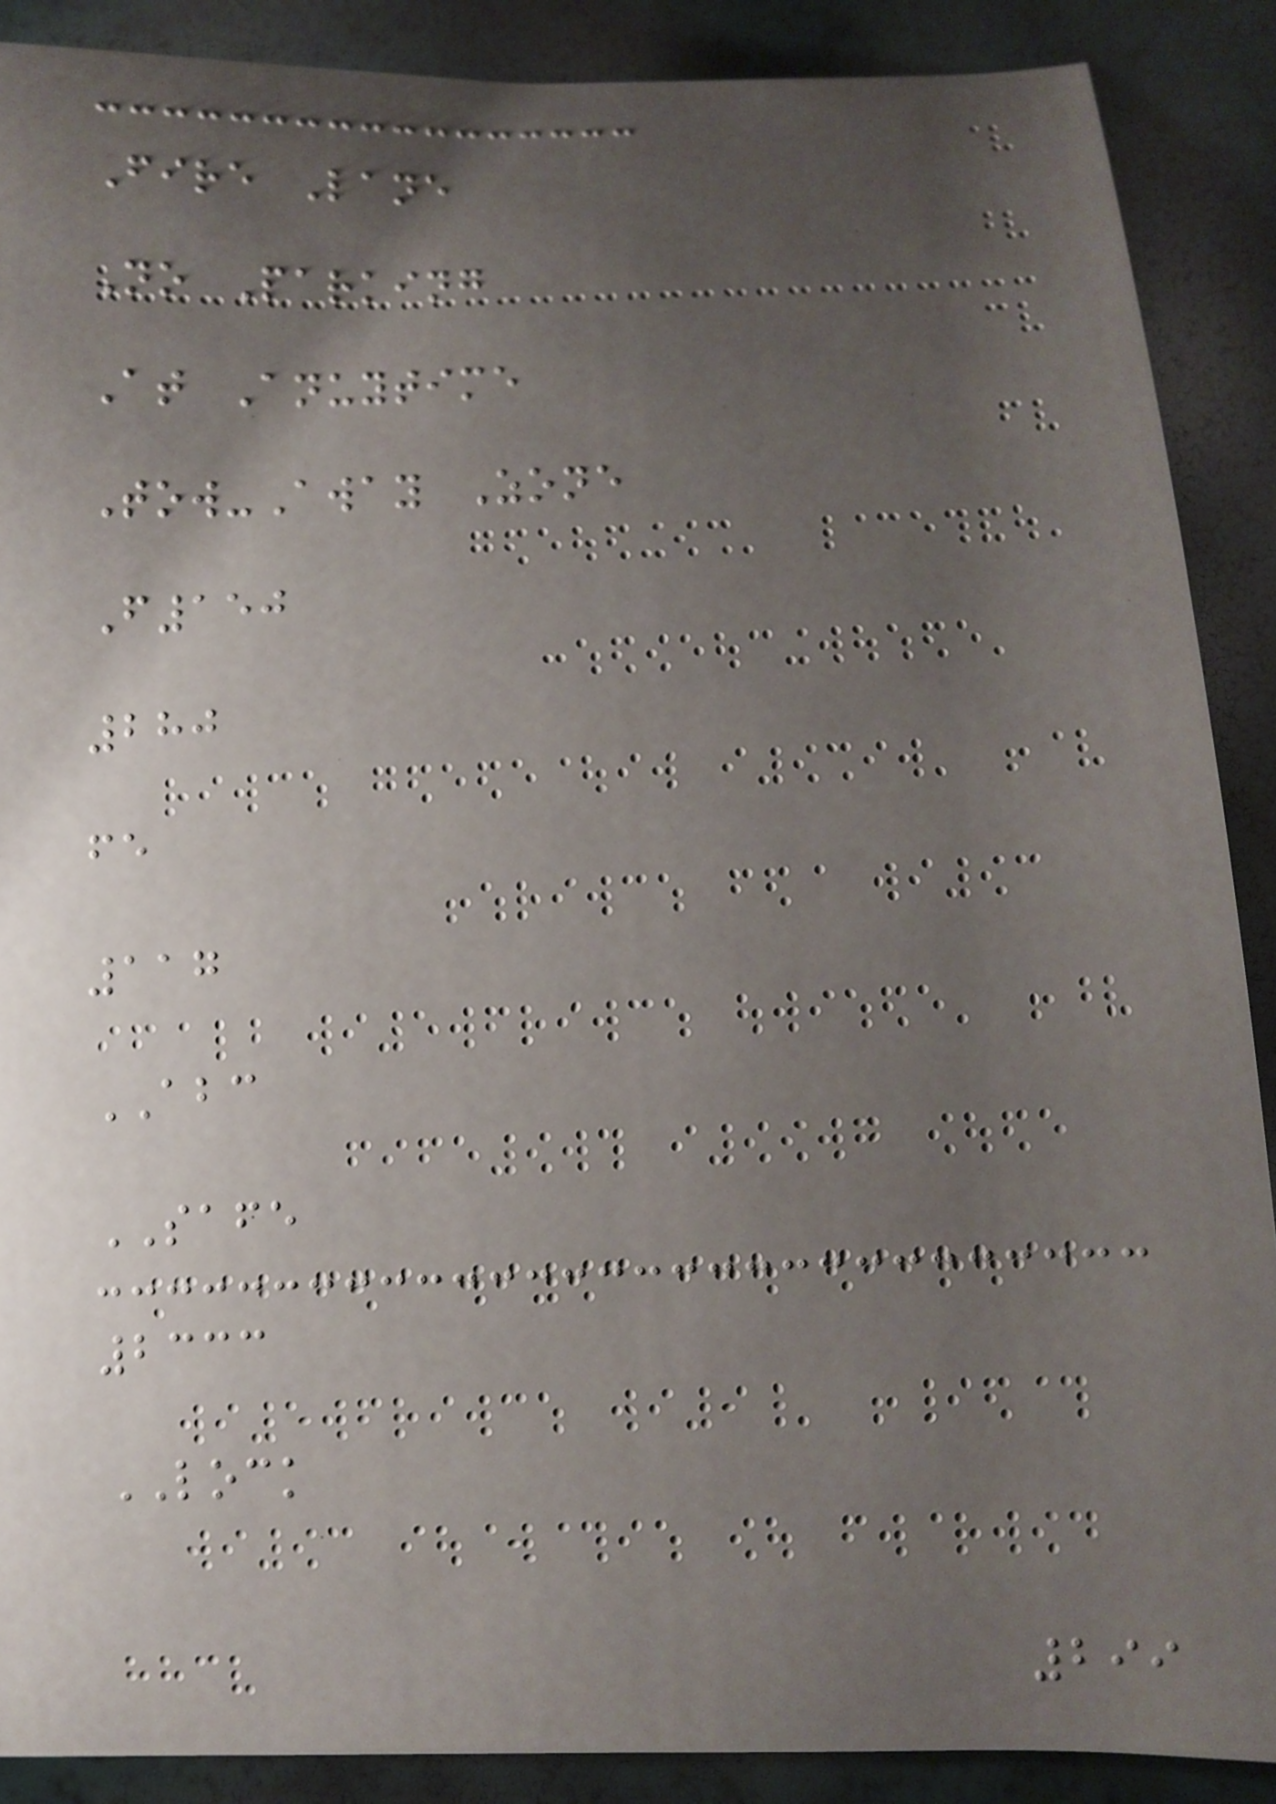Fire Lane
No Parking
At Anuytime
Tow-Away Zone
F150
280
fe
117
ABC
SAFE
2333
LOCK
299
